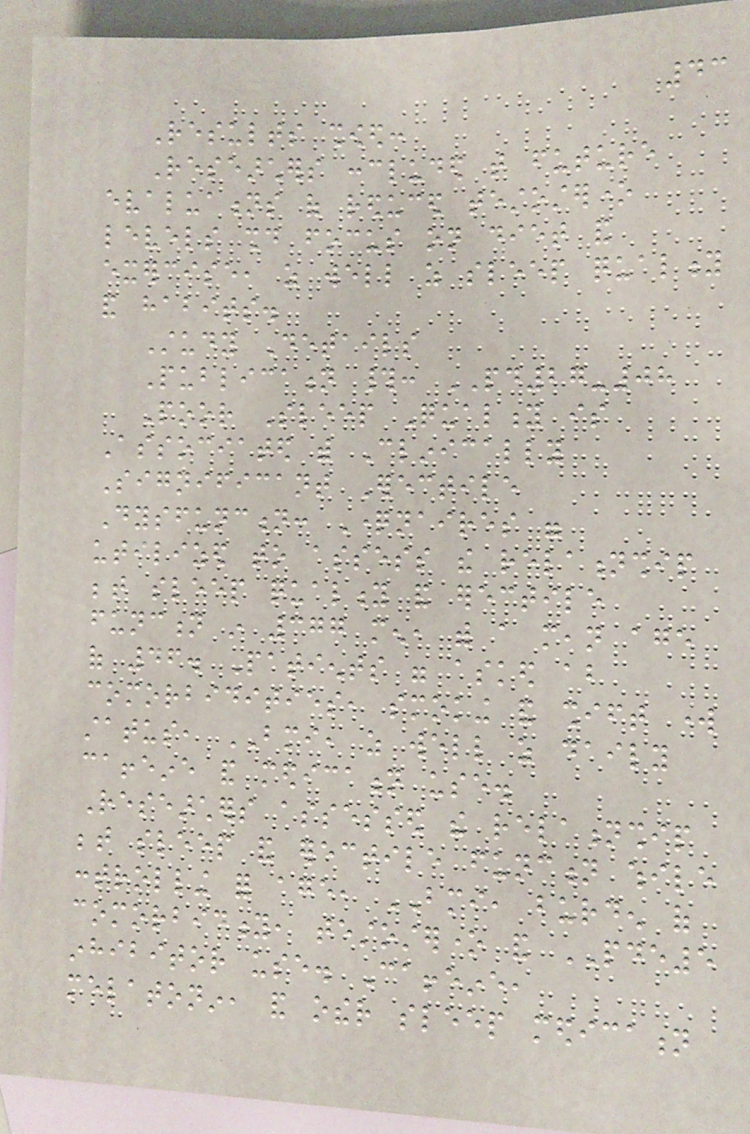43
Results showed:
Researchers concluded that future
evaluations of reduced testosterone
levels should focus on diet and
exercise, as well as sleep quality
and habits.
Study Details
Publication #: PD27-08
Poor Sleep Quality is
Associated with Clinically
Significant Erectile
Dysfunction: Questionnaires were
utilized to assess the relationship
between sleep quality and erectile
function in 377 men, with a mean age
of 46. Patients were asked about
comorbidities, smoking and shift work
status, BMI, as well as daily
caffeine and medication use.
Researchers assessed the relationship
between sleep and erectile function while
controlling for age, BMI, burden of
comorbidity, testosterone and PDE5
inhibitor use. Caffeine,
melatonin, and other sleep medication
